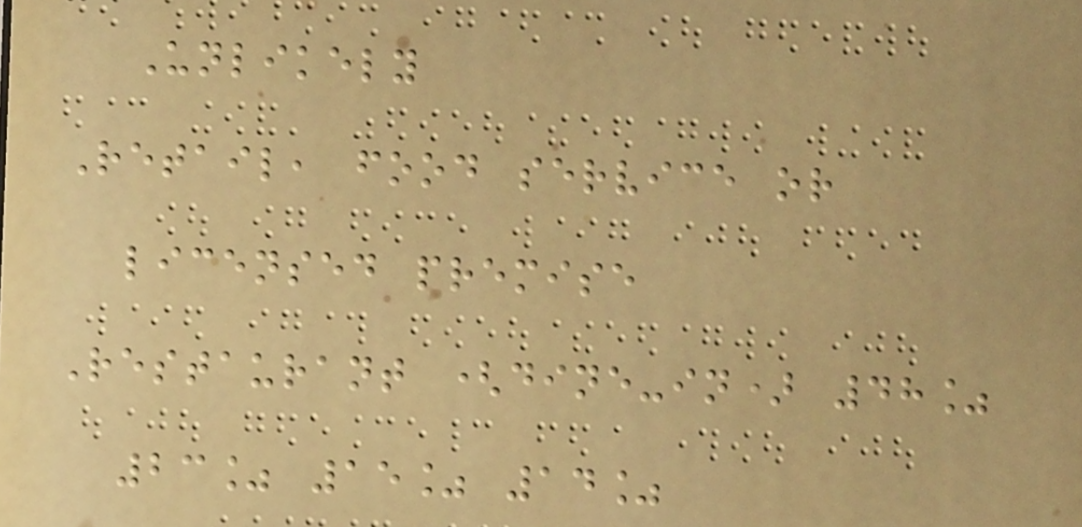Unlikely
Retail, food service or
licensed premise
Restaurant (dine-in) 48%
23% 15% 14%
